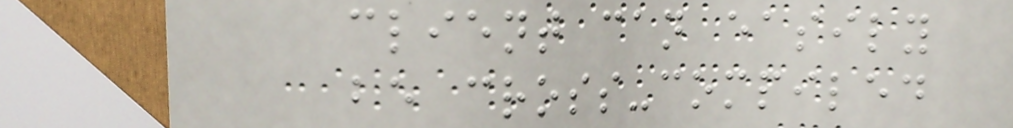client can easily
be cross-compiled
